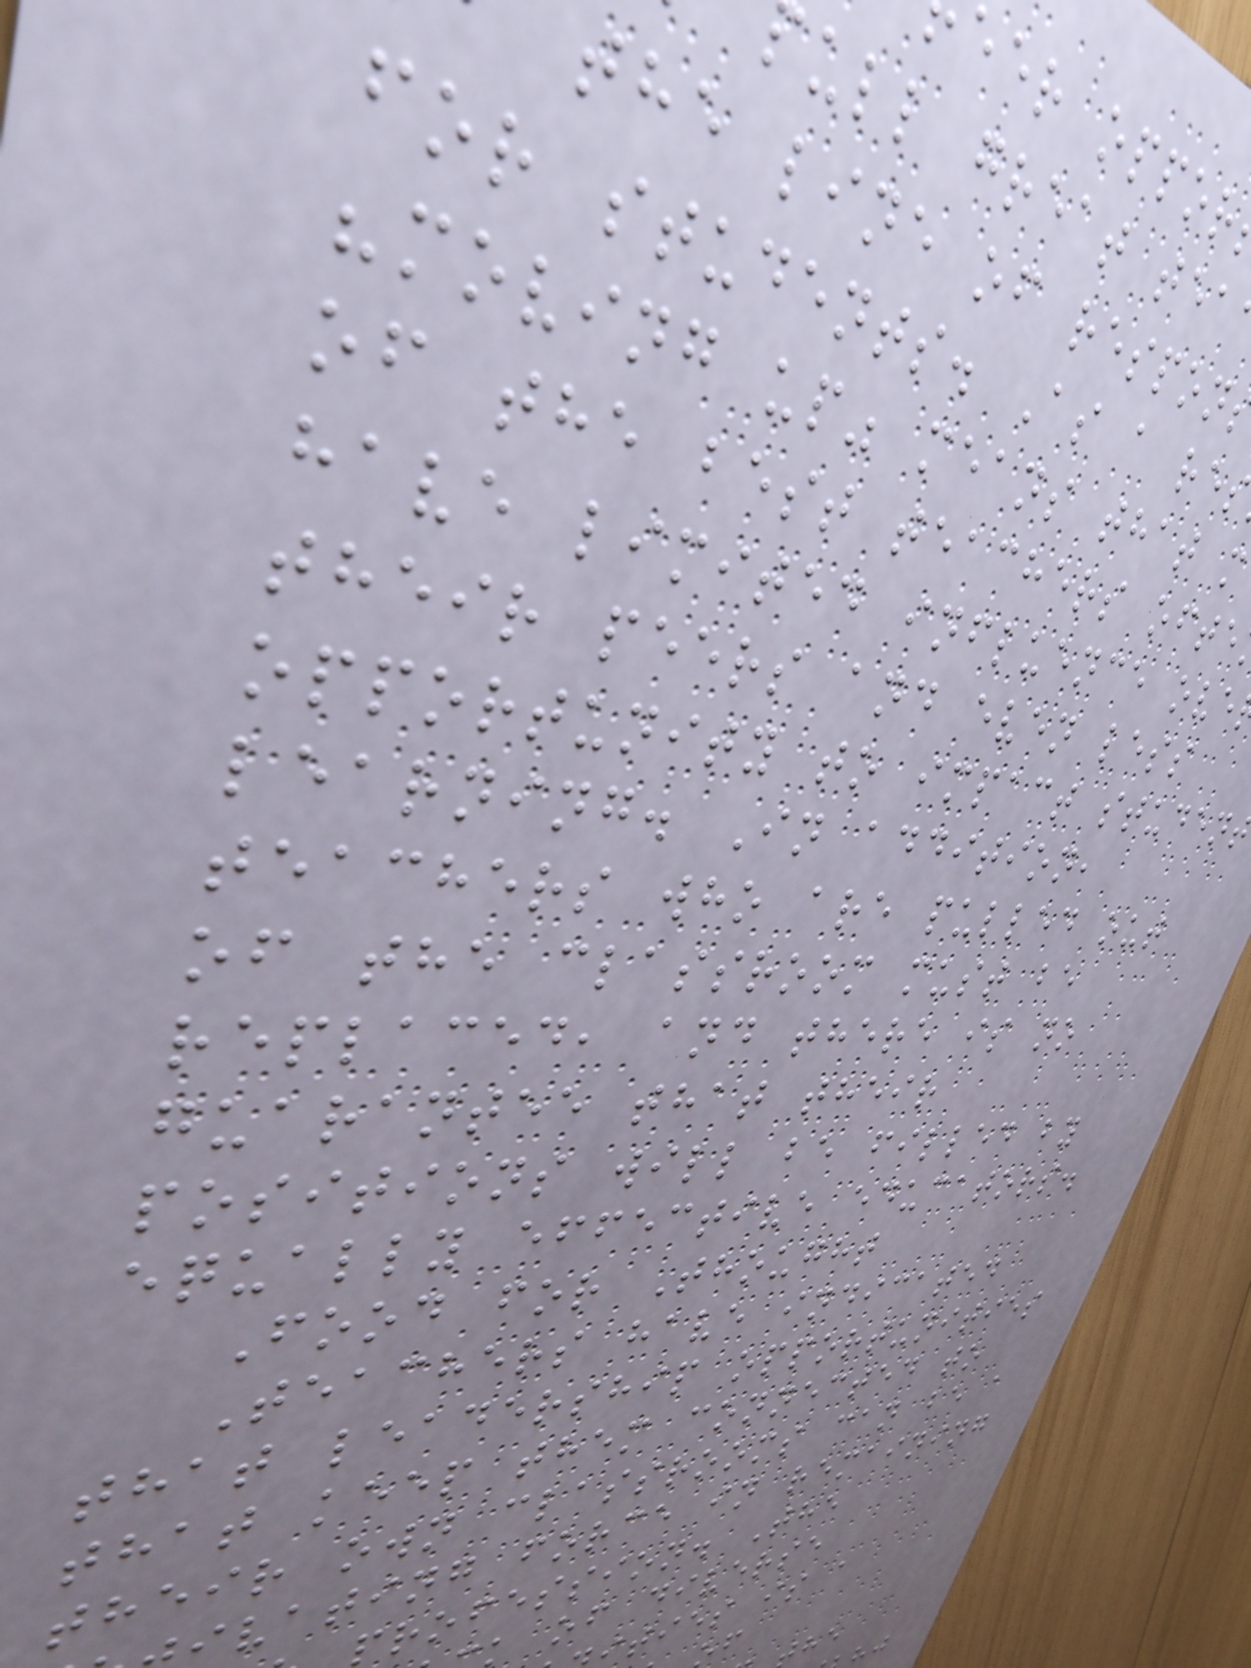eer oppor
ull great tea
the line of respon
for students. As a re
"moving up" means that m
of the best teachers ofte
have limited influence ove
their peers and even less
opportunity to impact studen
learning. In addition,
teachers who are pulled out
of the classroom must be
replaced, and there is no
guarantee that their
positions will be filled by
equally effective educators.
Food for Thought
Teachers have indicated
that leadership opportunities
that keep them connected to
their own classrooms can be a
vating force in remaining
rofession. The
of diverse
ties is a
